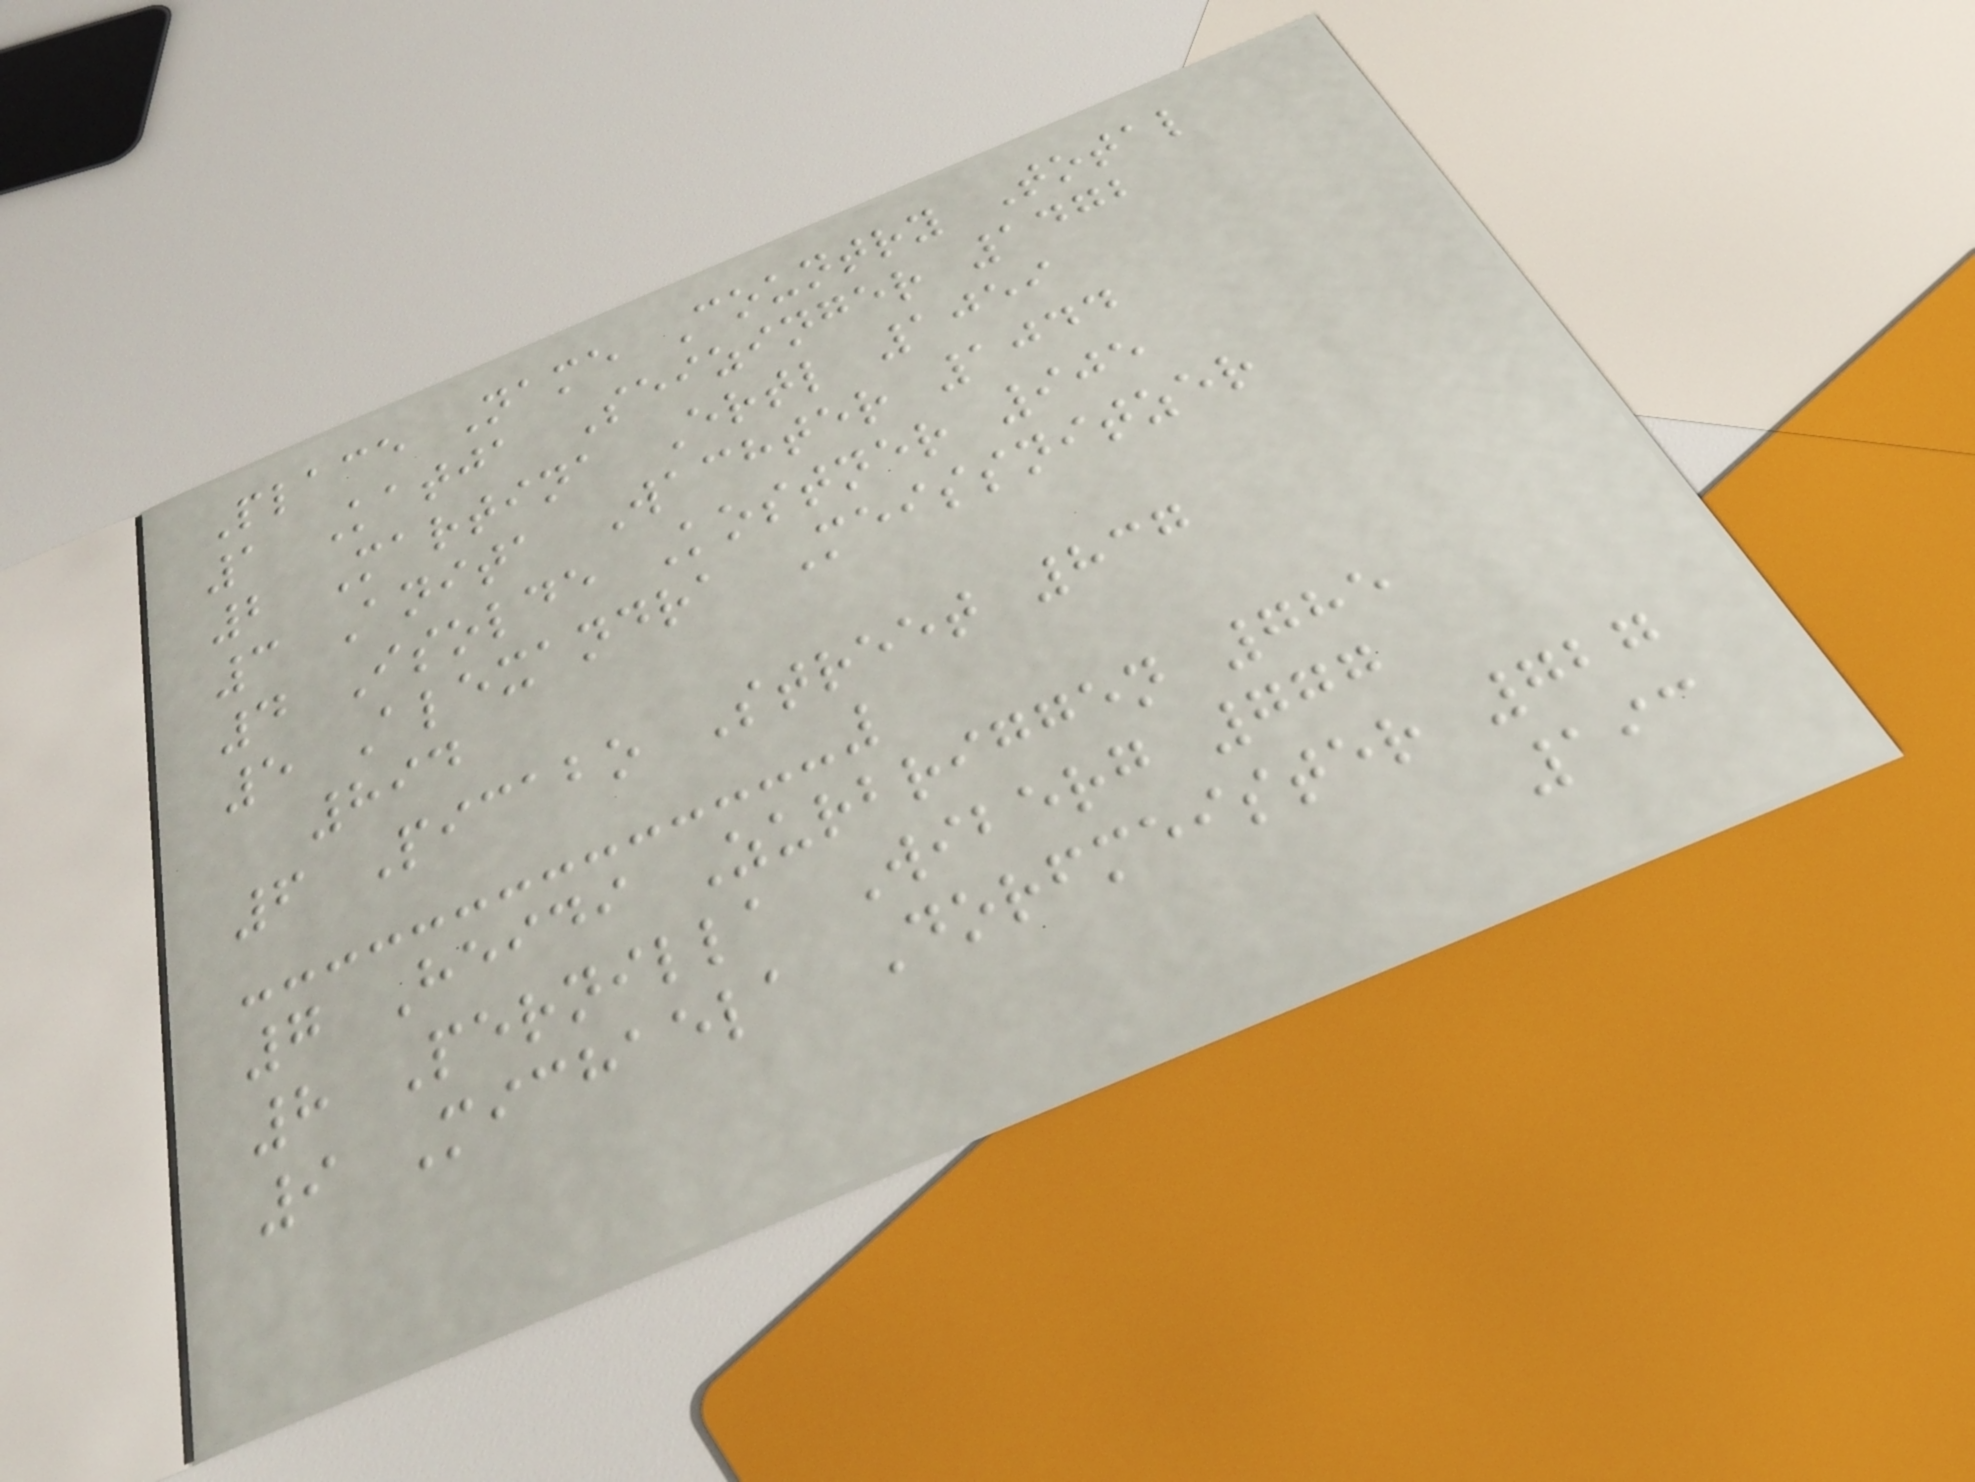Place Name Country Total
1 Katja Seizinger 1472
2 Martina Ertl 1059
3 Anita Wachter 1044
4 Isolde Kostner 905
5 Alexandra Meissnitzer
894
6 Picabo Street 837
7 Heidi Zurbriggen 785
8 Pernilla Wiberg 777
9 Michaela Dorfmeister 727
193
